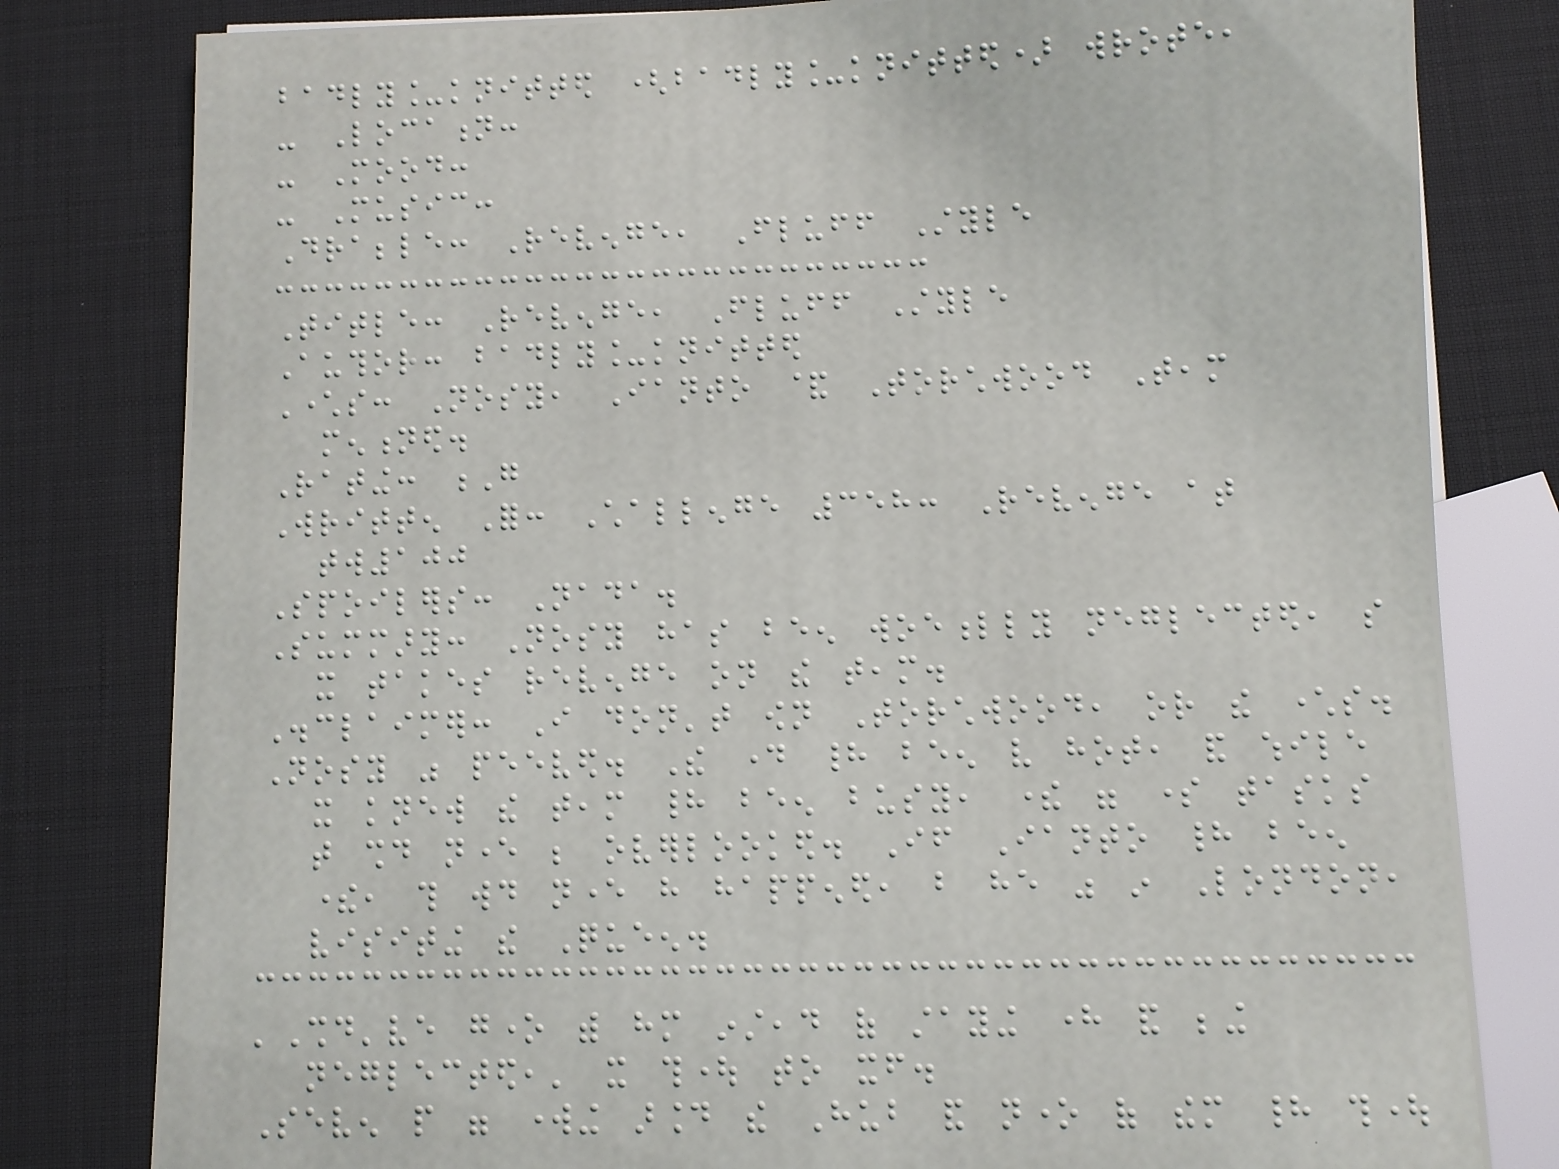badly_knitted (badly_knitted) wrote,
- Location:
- Mood:
- Music:
Drabble: Revenge, Fluff Style
Title: Revenge, Fluff Style
Author: badly_knitted
Characters: Nosy, Ianto & Torchwood Team
mentioned.
Rating: G
Written For: Challenge 358: Revenge at
tw100
Spoilers: Nada.
Summary: Nosy has been woefully neglected, so
it takes revenge on the team.
Disclaimer: I don't own Torchwood, or the characters.
Nosy was peeved. The day had been very hot, and while
it knew the team had been busy, there were some tasks
that should never be overlooked. If Ianto had been
there, this would never have happened, but he was in London,
visiting the Queen.
'Should've gone with him instead of staying here and being
neglected,' it thought to itself.
Seven people were working around the Hub and none of them had thought
